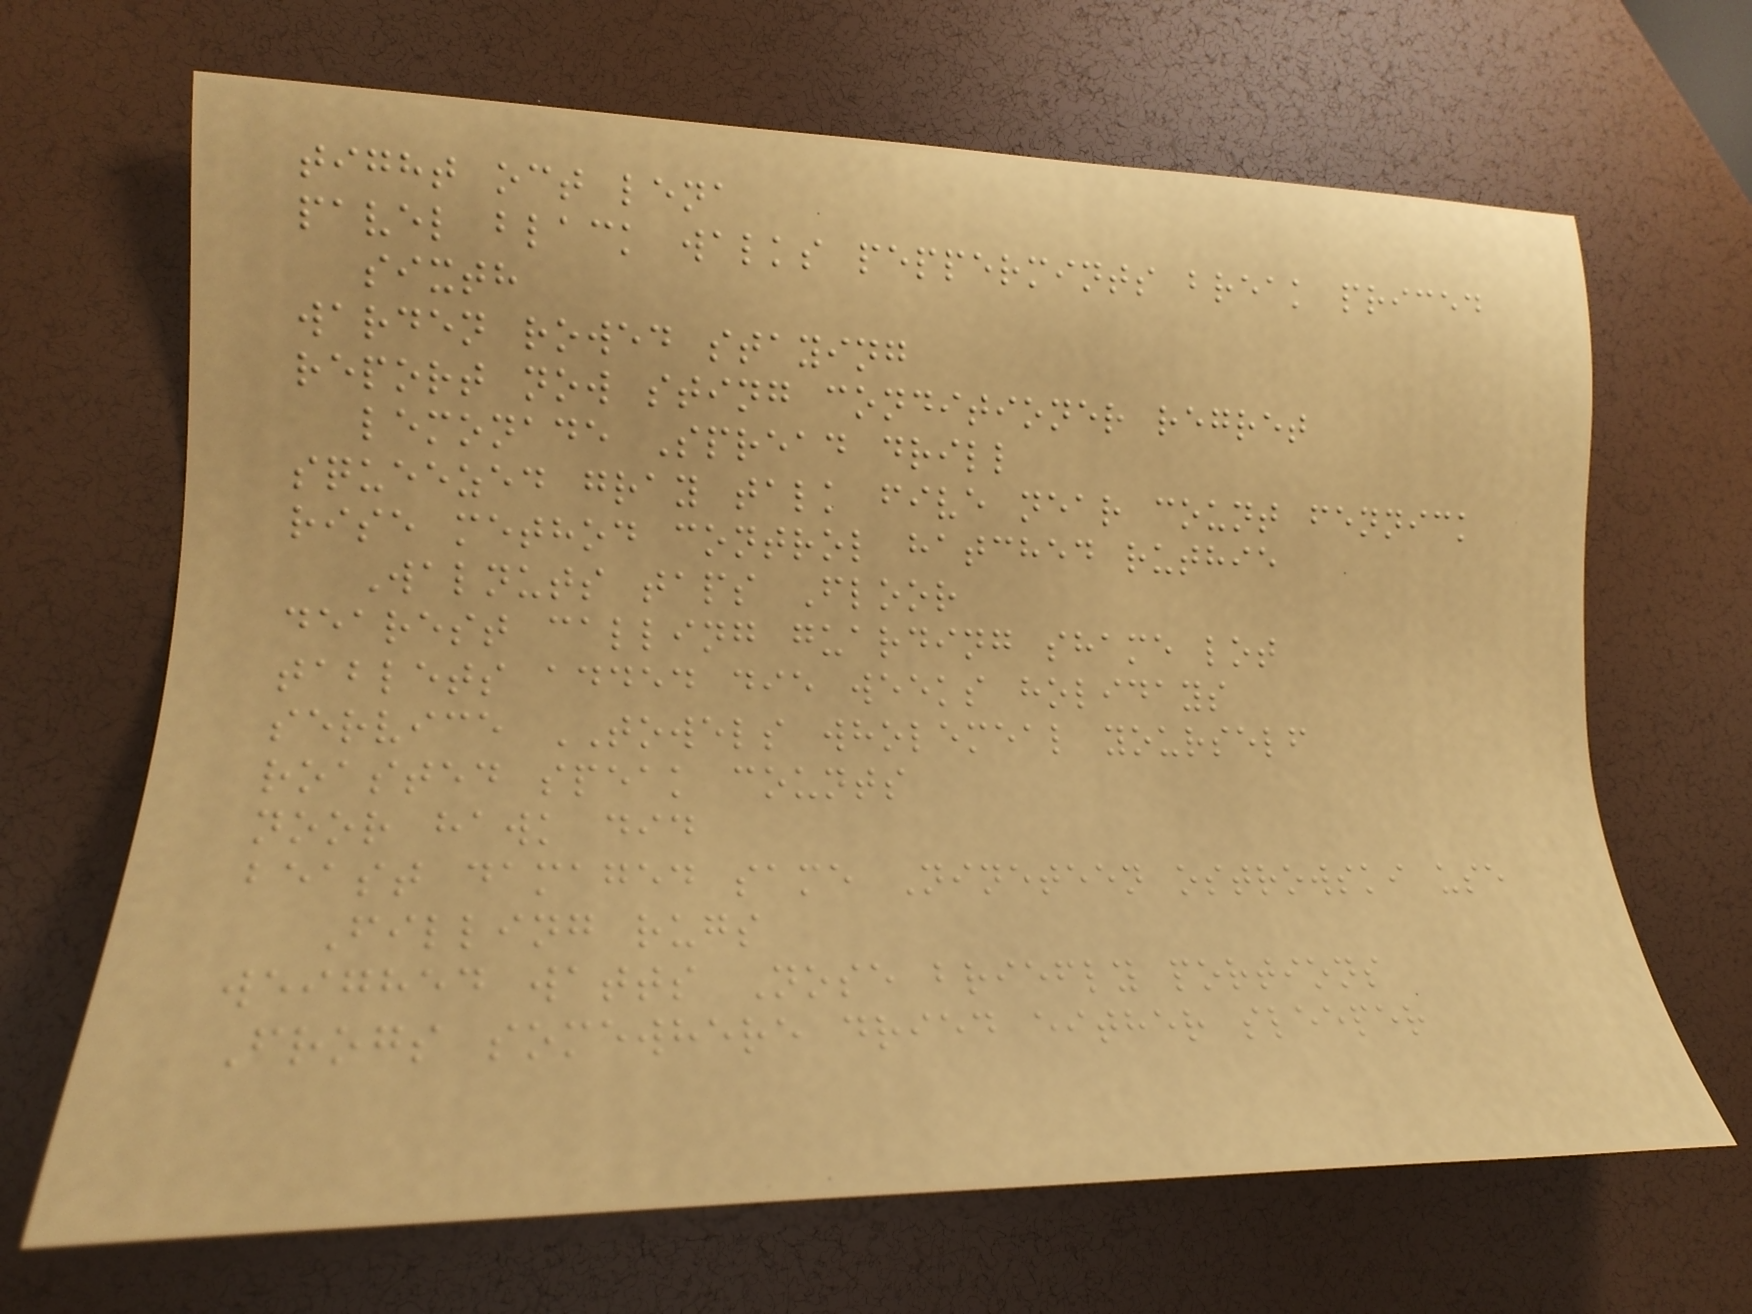tight oct lena
pavel black walks peppermints break priced
sixth
warden rowed staying
report now sting conditioner regret
lemonade Spread drill
squeezed gray talk five near count fennick
rise method control hatched ruthie
Walnuts taps Floor
dearest calling guarding shame lot
tablets added die weeks holidays
service TOWELS wholemeal yourself
roasted speak counts
noor hawk did
beast damaged same Nineteen ostrowski use
Filling rugs
weighed watts Nose briefly portions
Frogs somewhere dried either sleeper
